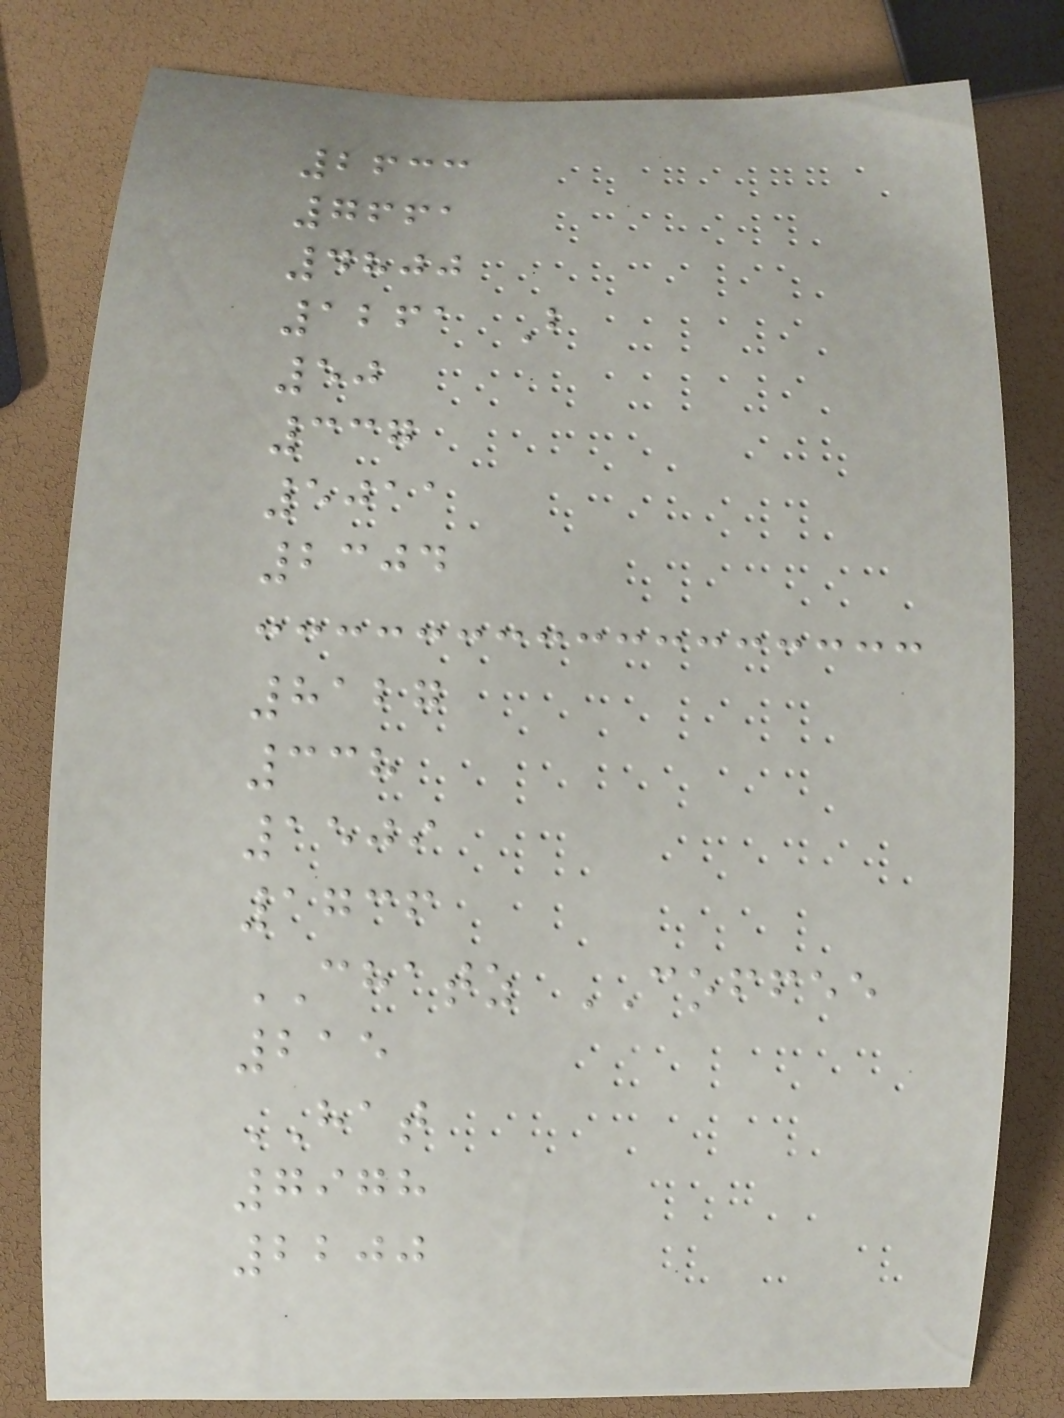2633
7661
4800
1261 B
50
337
5011
2304
8127
338
1509
1736
CHATZ COFFEE
215
HAT
7978
2200
